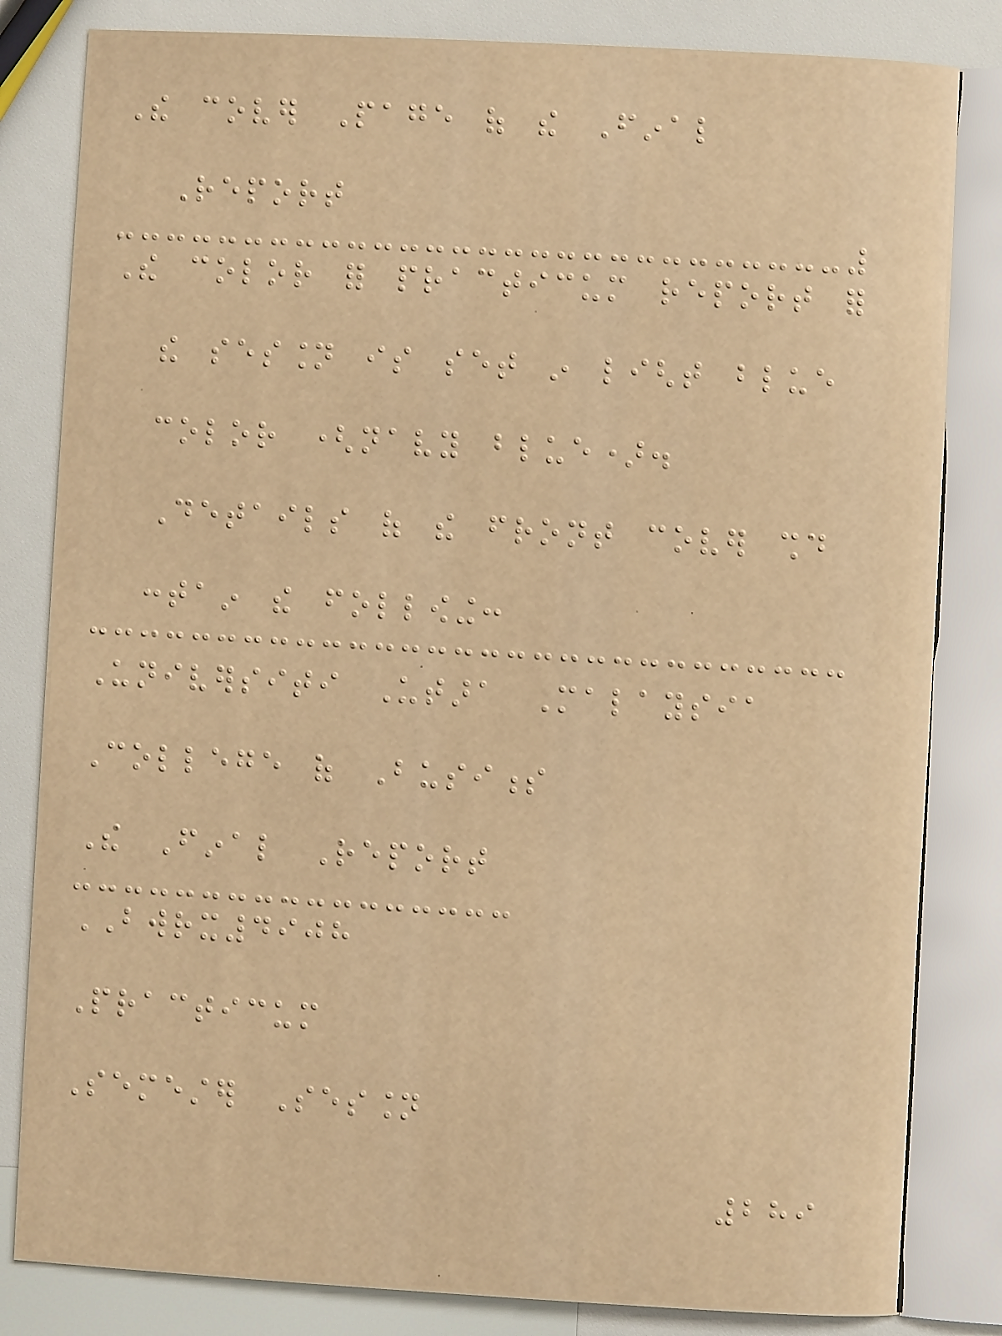The cover Page of the Final
Report
The color for practicum report for
the session is set in light blue
color (navy blue).
Details of the front cover should
contain the following:
Universiti Utara Malaysia
College of Business
The Final Report
BWRX4908
Practicum
Semester Session
289
